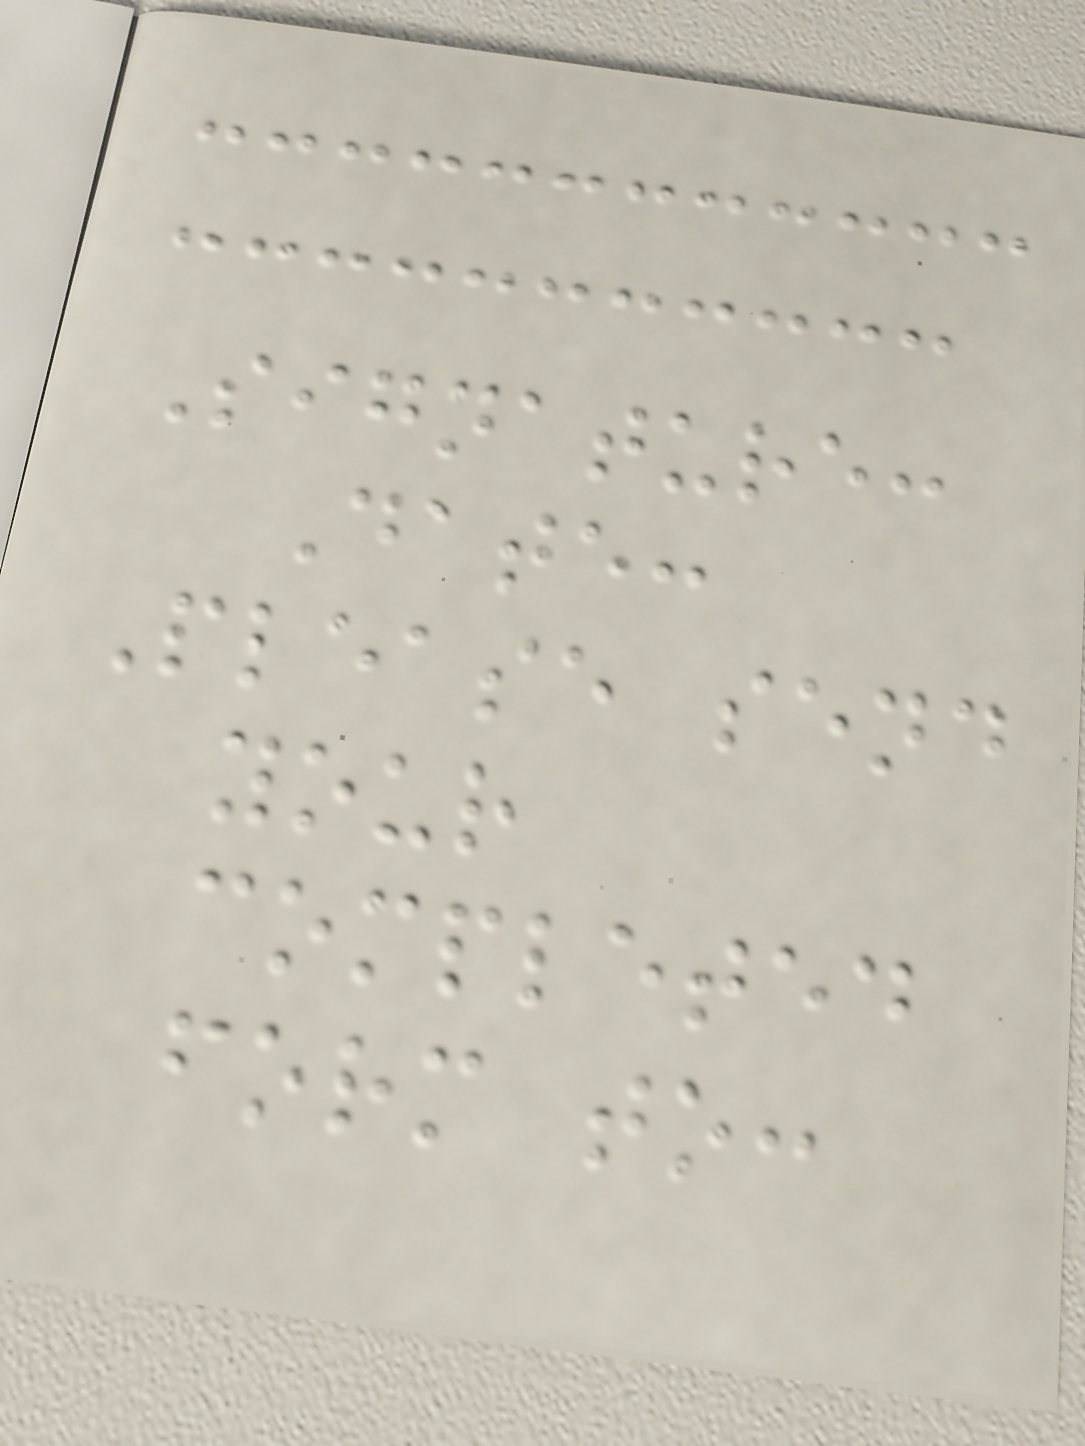Signature:
Date:
Please send
your
completed
form to:
